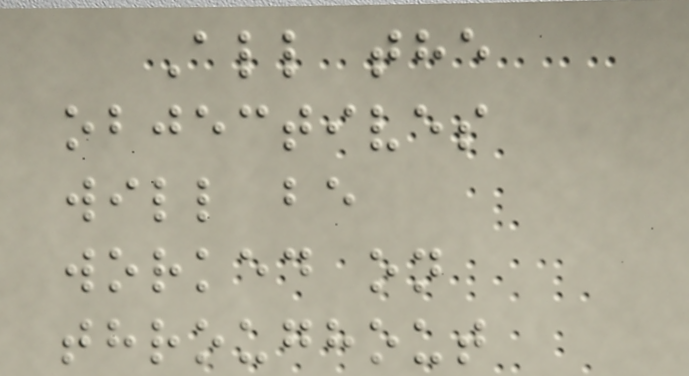All the
objectives
will be
worked on
throughout
